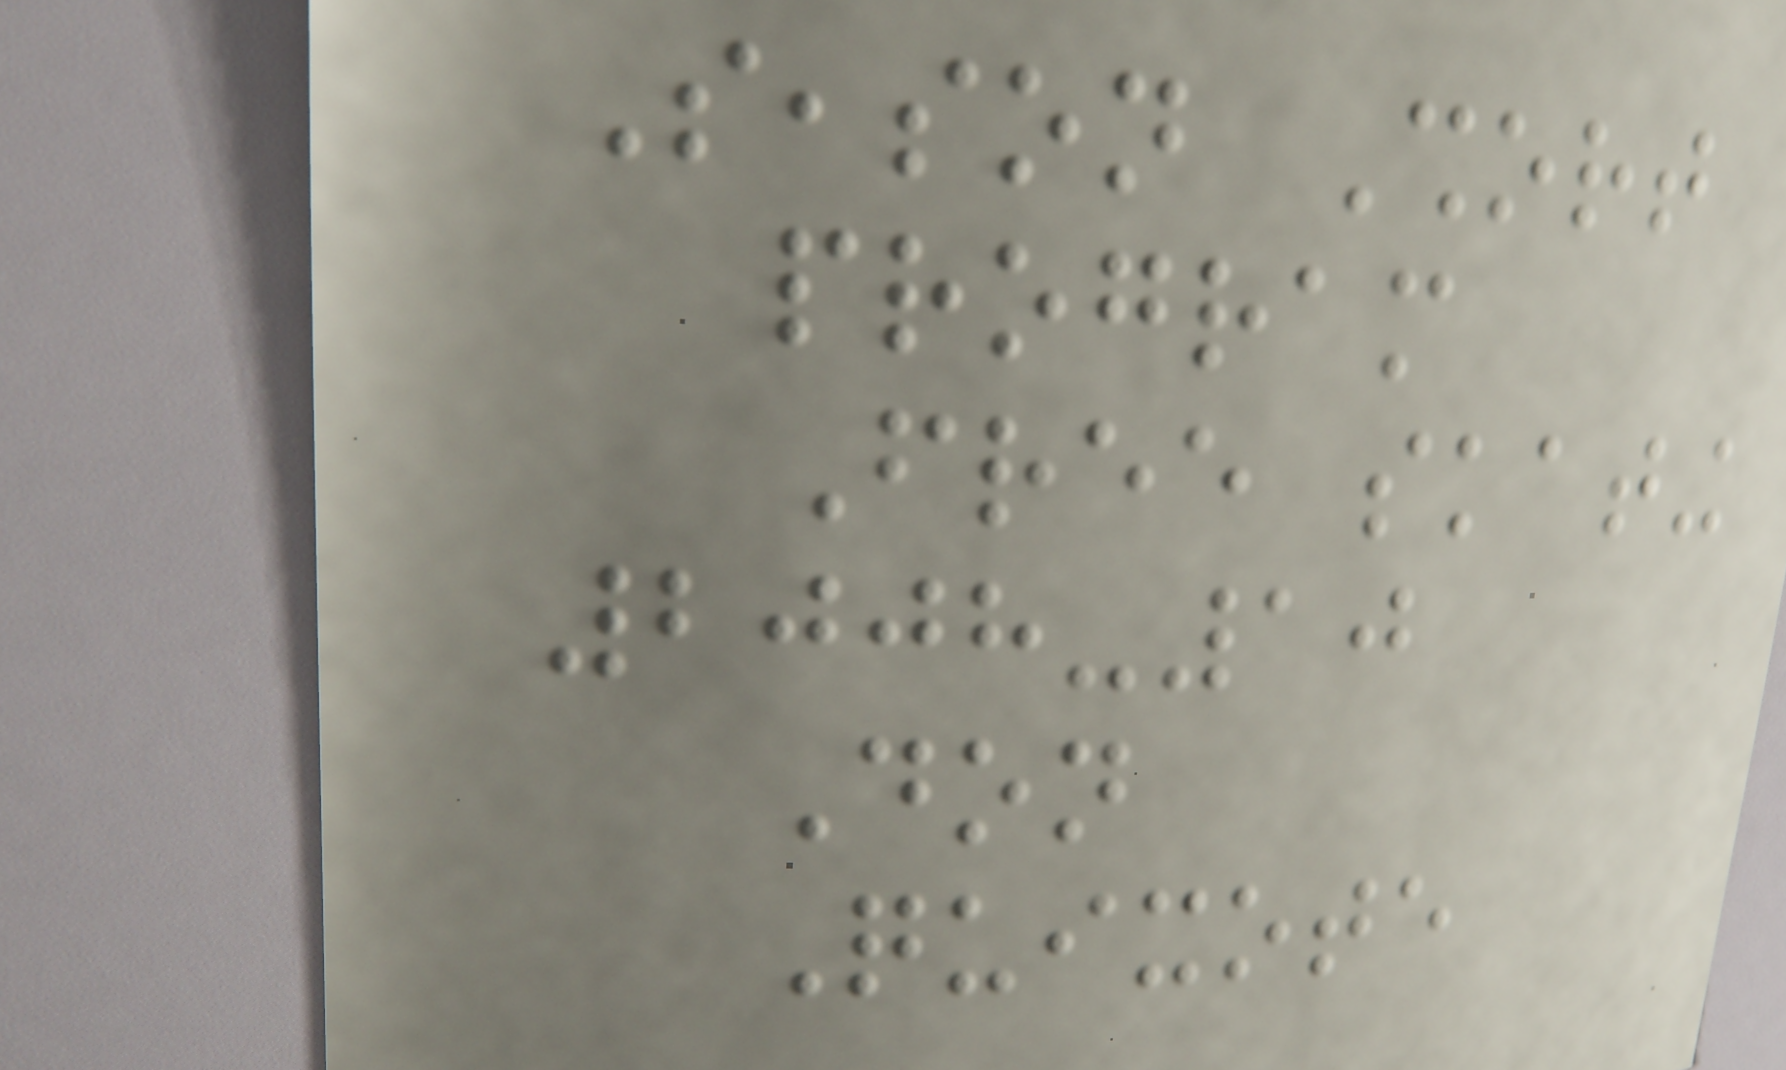Season Short
program
Free skating
2008-10
Don
Quixote
